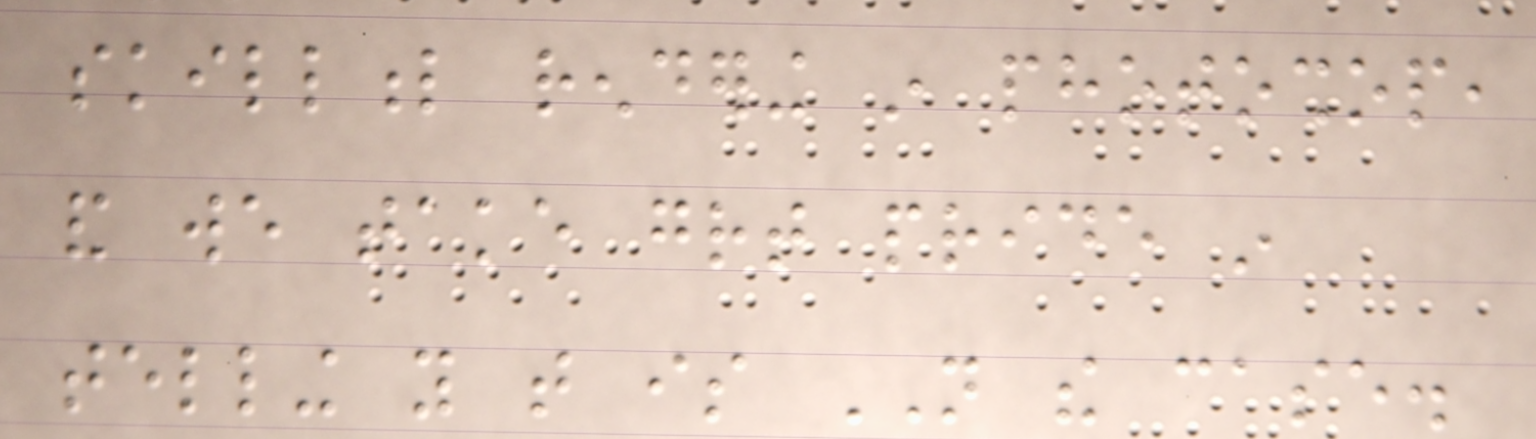skillful rendering in photoshop,
and we take great pride in
telling you that is NOT the case.
